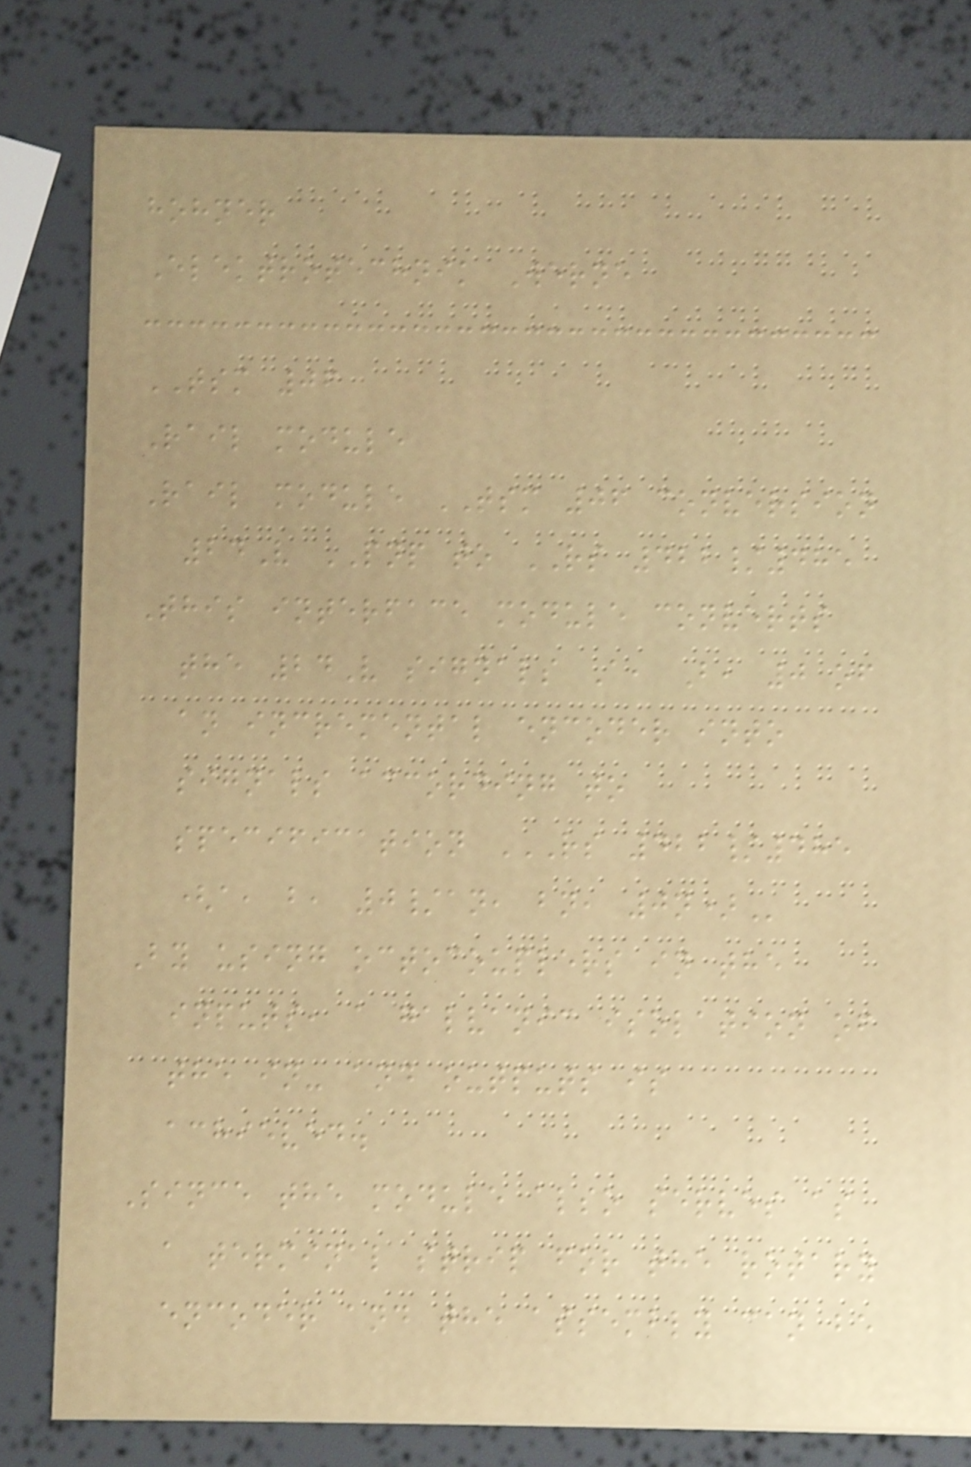hohner
Elektrotechnik Werne
TSM 06
Rail module
Rail module TSM 06 conversion
24V PNP to RS 422/485
This interface module converts
the 24V signals A, B, 0 of
an incremental encoder into
signals according to
specification RS 422/485
(A, B, 0/AN, BN, 0N)
By using octocouplers in the
inputs, a galvanic isolation of
the in- and outputs is
achieved.
Since the module also serves as
a terminal strip for the rotary
encoder and the assembly can be
